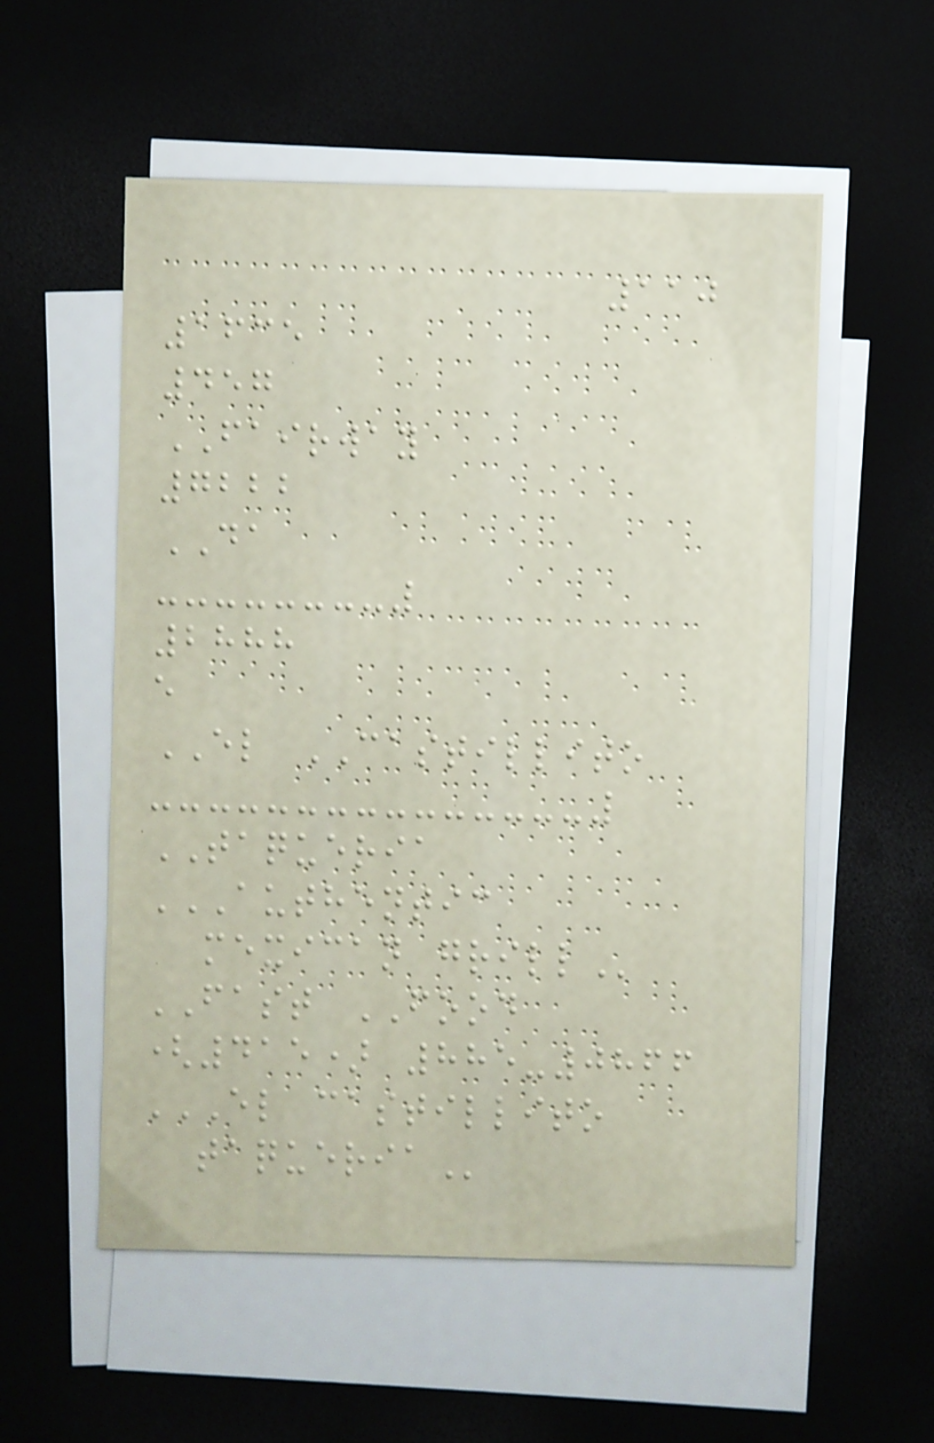110
1635
457
FAIRWAY
7222
DA
2888
e
EL CASTILLITO
TAQUERIA
AUTHENTIC
MEXICAN GRILL
FAST FOOD
(415) 885-0866
EL CASTILLITO
TAQUERIA
